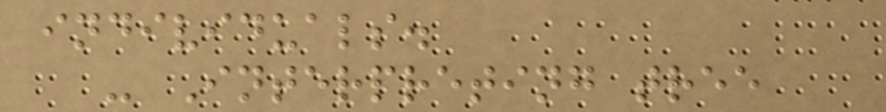individuals.
- Interpreting tree
